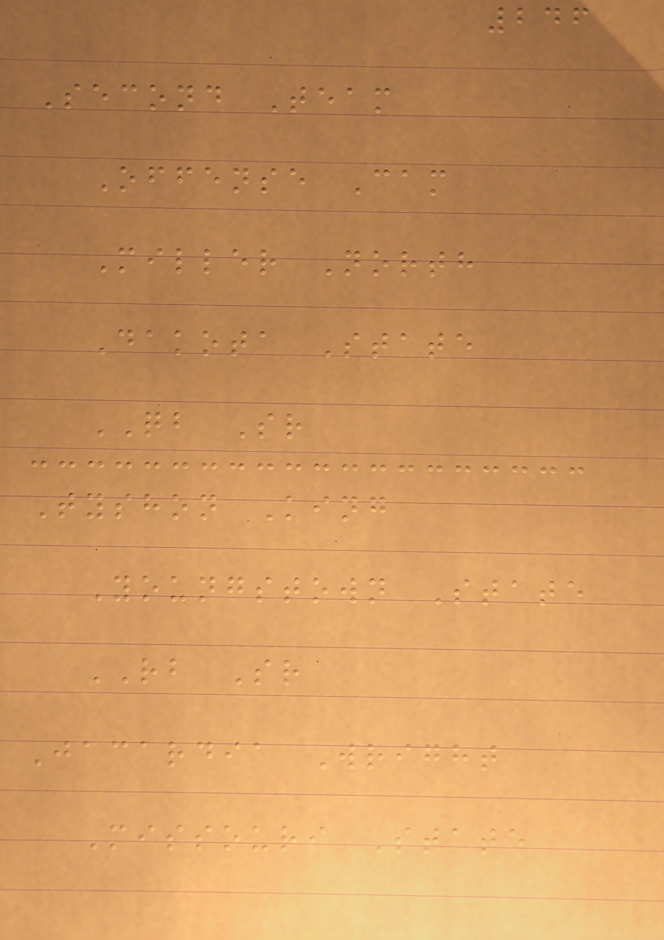246
Second Team
Offense Cam
Miller North
Dakota State
QB Sr
Tyshon King
Youngstown State
RB Sr
Jacardia Wright
Missouri State
